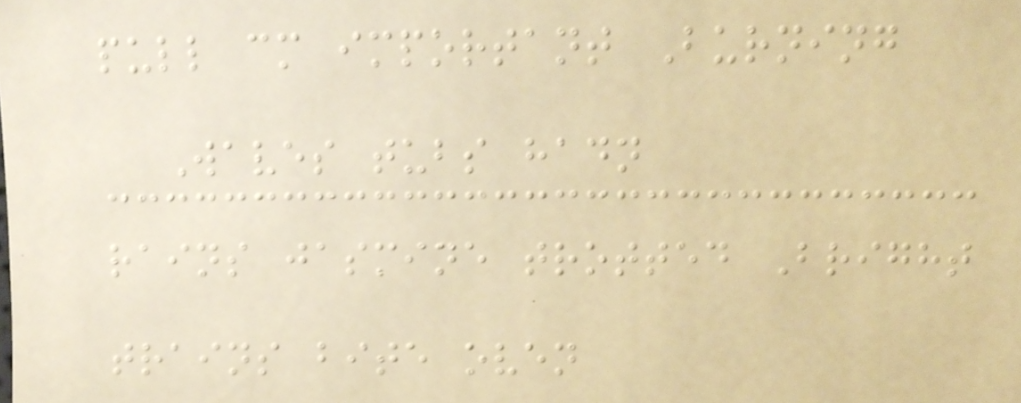pull cm important Burning
Waves tubs hadn
rains jasmine trotted Bright
trains bite oven
